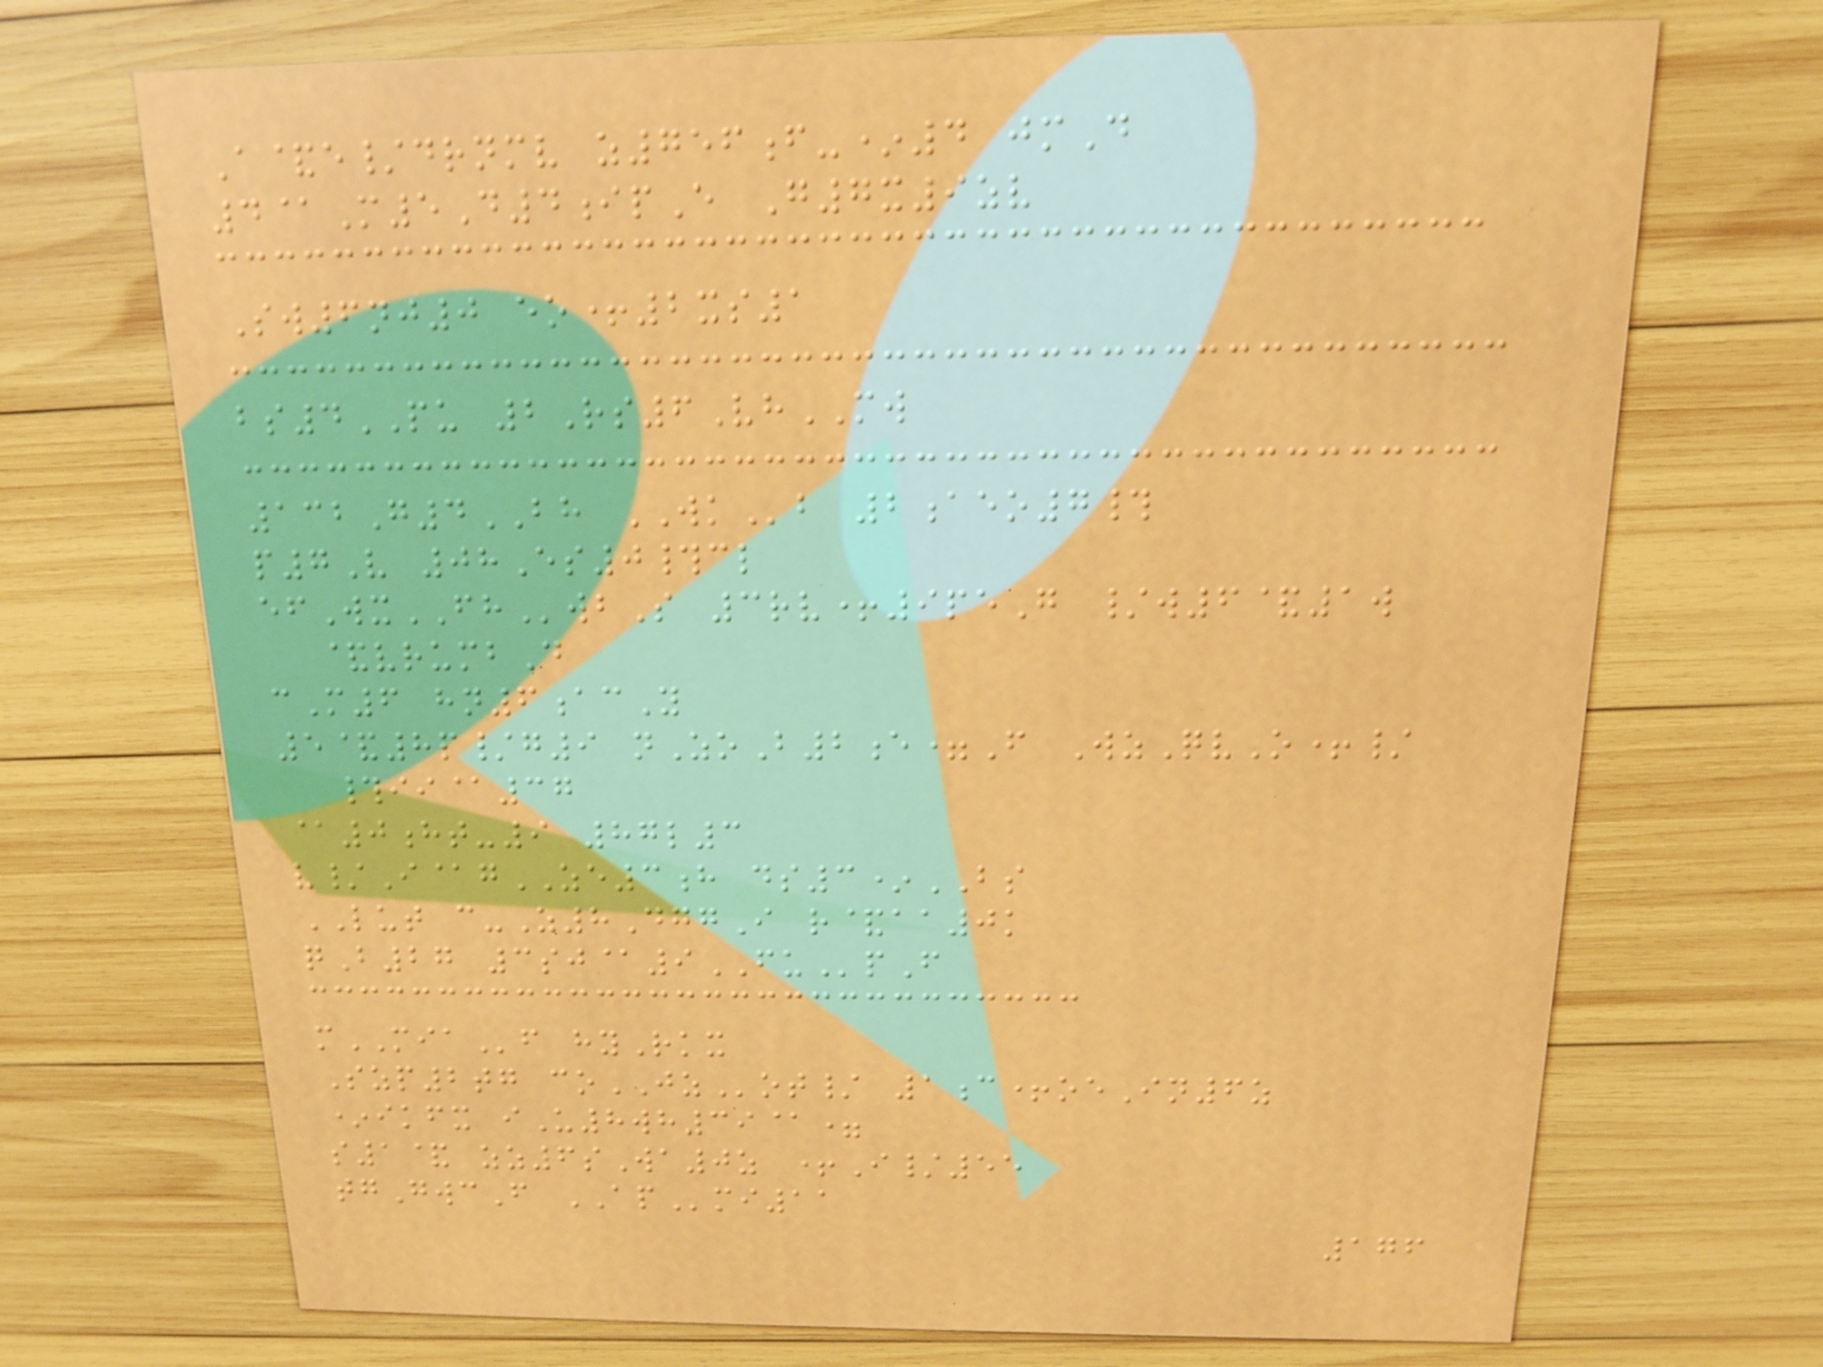A&e/drnmv z756f-*4 jmD
4@M5D4ipE G7x9zv
Sw6nj0 eo+2xs1
bs4PU 2Rs6VhMW
132G4BH WKb 2aeo7#
p7V 08Es0#cl
efWxFHwbS 3rv+9peG /w6&1w
&vrumbD
cM6 hn6acY
5&8p/g9 nZoB2e=F WzQvO+/
#ii@37
@0ht-9 87l3
v/I@gZE3h ds3*BS
LUT c-Z8DggI r&aa0k
qB27 3sj@9FUpF
mMIAf hyRkx
Szp2tg coJZot/ 1c+oeIn6z
*ikfx iU8wh39@=
s1& zz6sWa0z +I/55
tgGwcF APmi11
176
